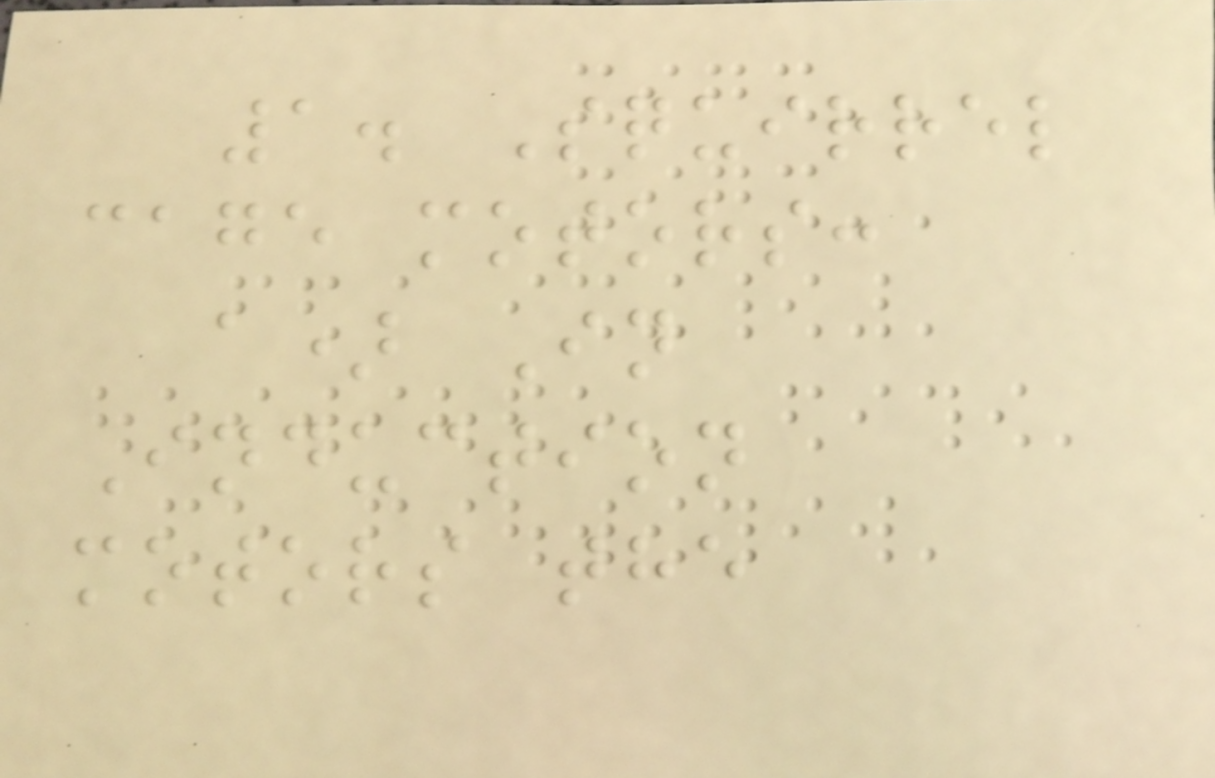1. Squirrel
cage motors:
a) In
Induction
motors the
